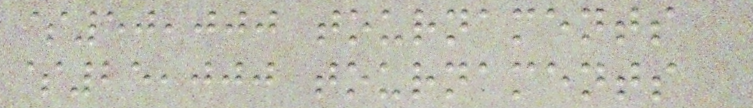$50,000 tournaments
$25,000 tournaments
